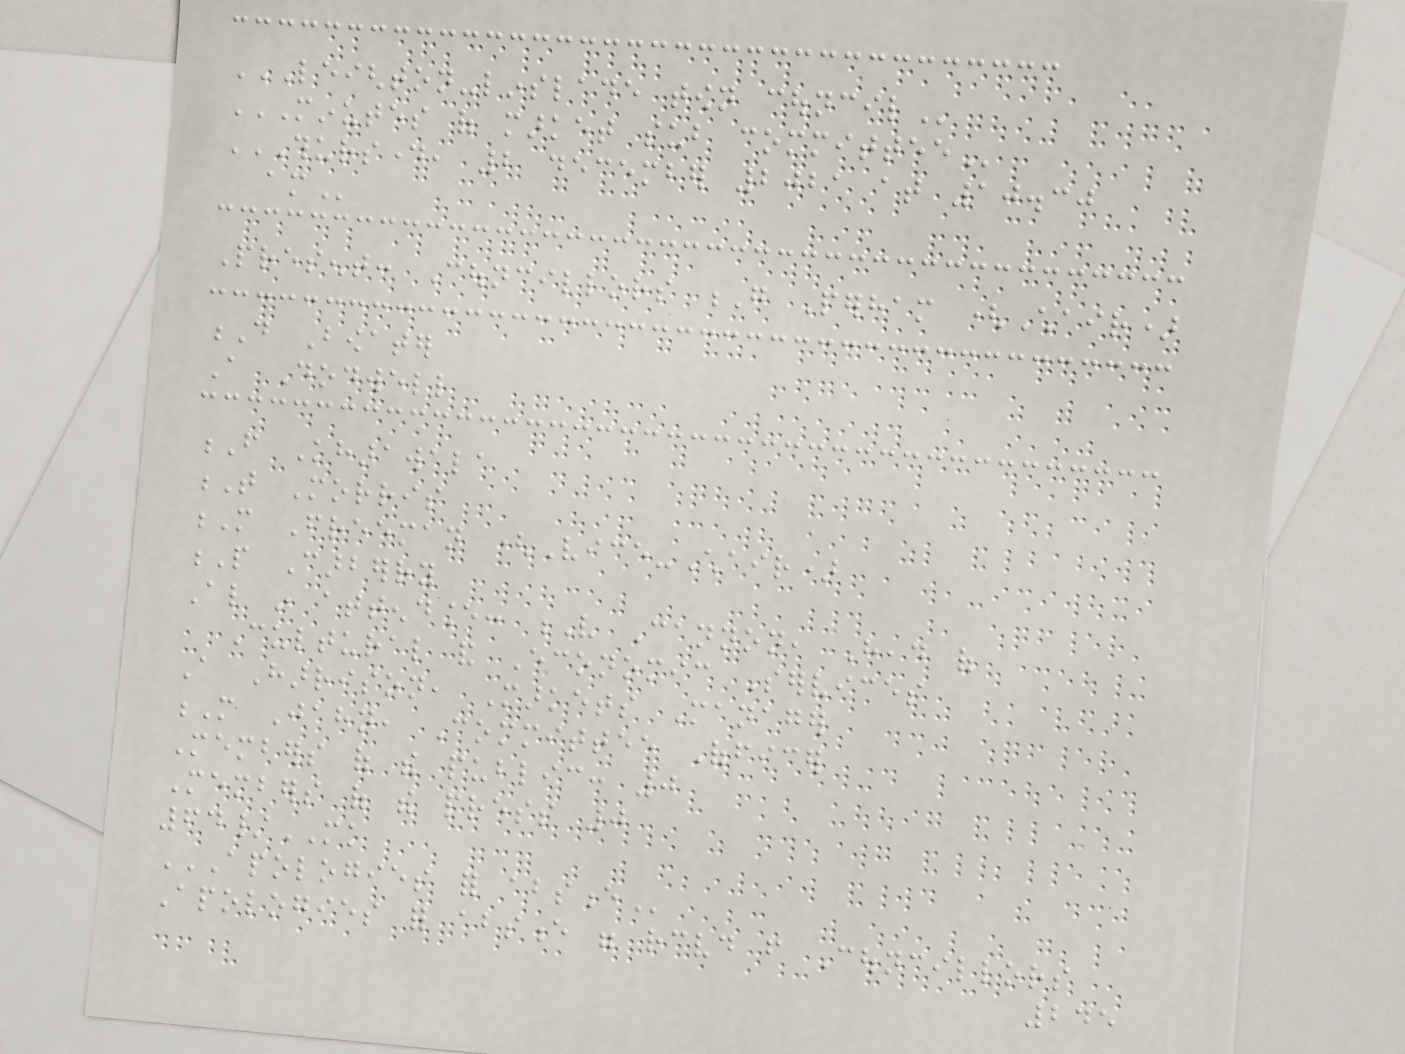LEIGHTON-LINSLADE TOWN COUNCIL
MINUTES OF MARKET SUB COMMITTEE
THURSDAY, 2 DECEMBER 2021 AT 10.30
AM
Present: Councillors G Perham (Chair)
D Bowater
A Dodwell
F Kharawala
T Morris
M Freeman (Vice-Chair)
P Carberry
Also in attendance: V Cannon, Head of
Cultural and Economic Services
A Harrison, Markets Manager
M Jahn, Committee Officer
Members of the public: 0
Members of the press 0
64/MK
APOLOGIES FOR ABSENCE
Apologies for absence were received from Councillors
245
